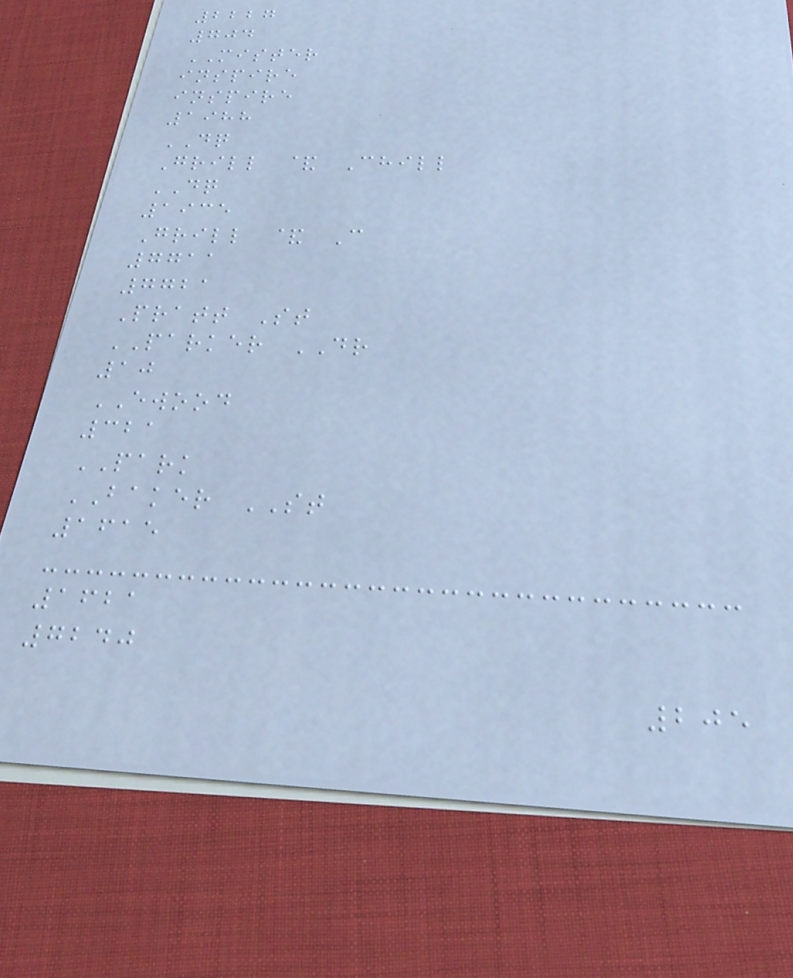2227
704
MISTER
inspire
inspire
1988
DQ
Grill & Chill
DQ
1935
Grill & C
7711
7721
Pratt St
PARKER DR
10
EWOOD
321
PARK
BAKER ST
1615
1621
7240
205
